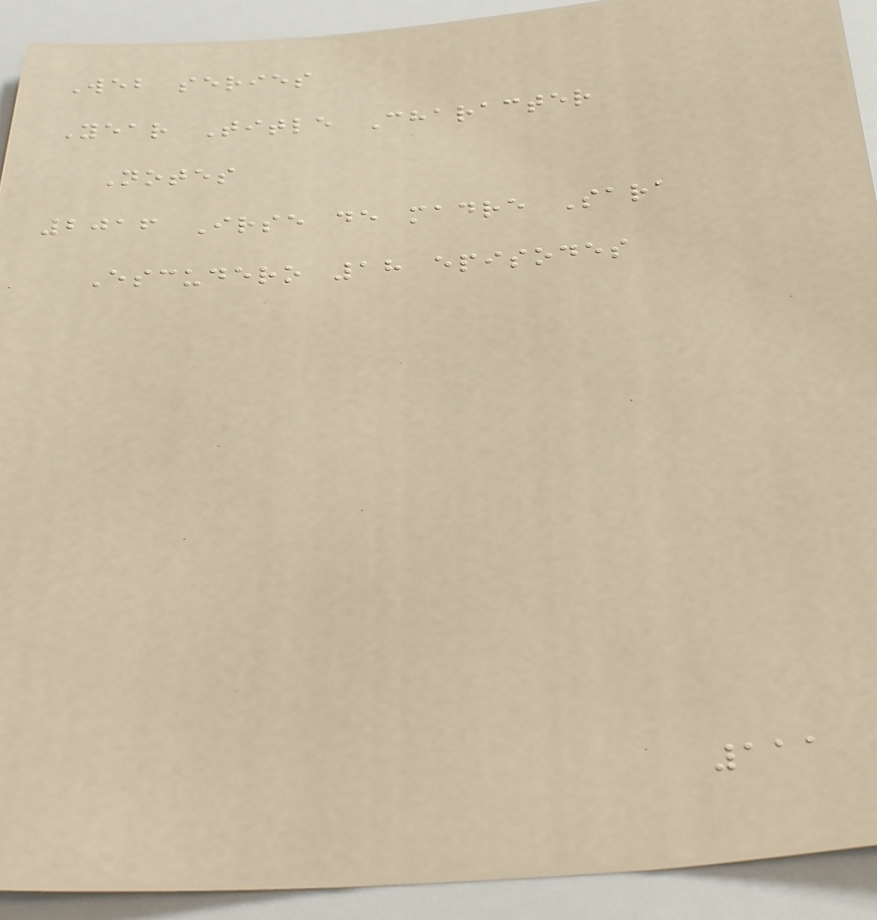Web series
Year Title Character
Notes
2016 Irse de madre Sara
Escudero 18 episodes
111
